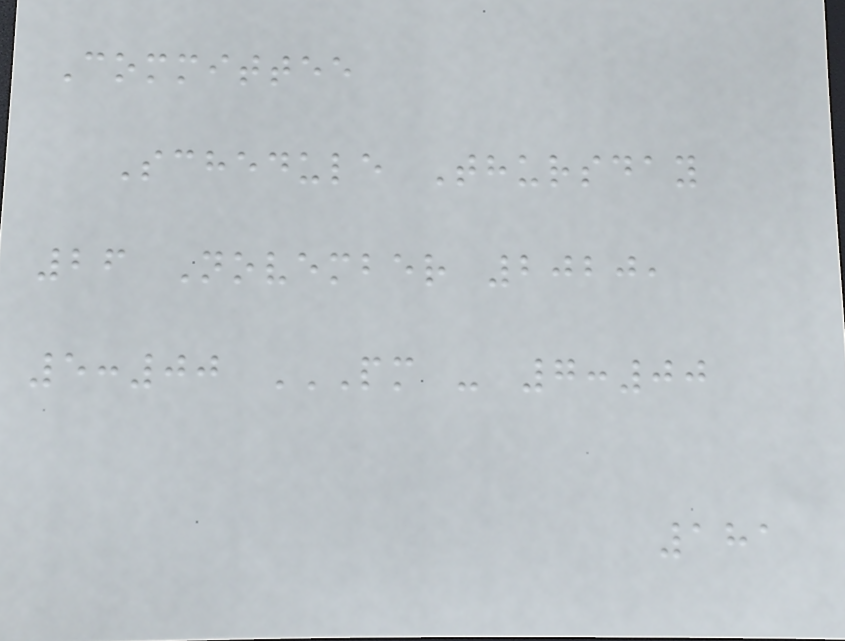Committee
Schedule Thursday
26 November 2020,
5:00 PM - 7:00
181
